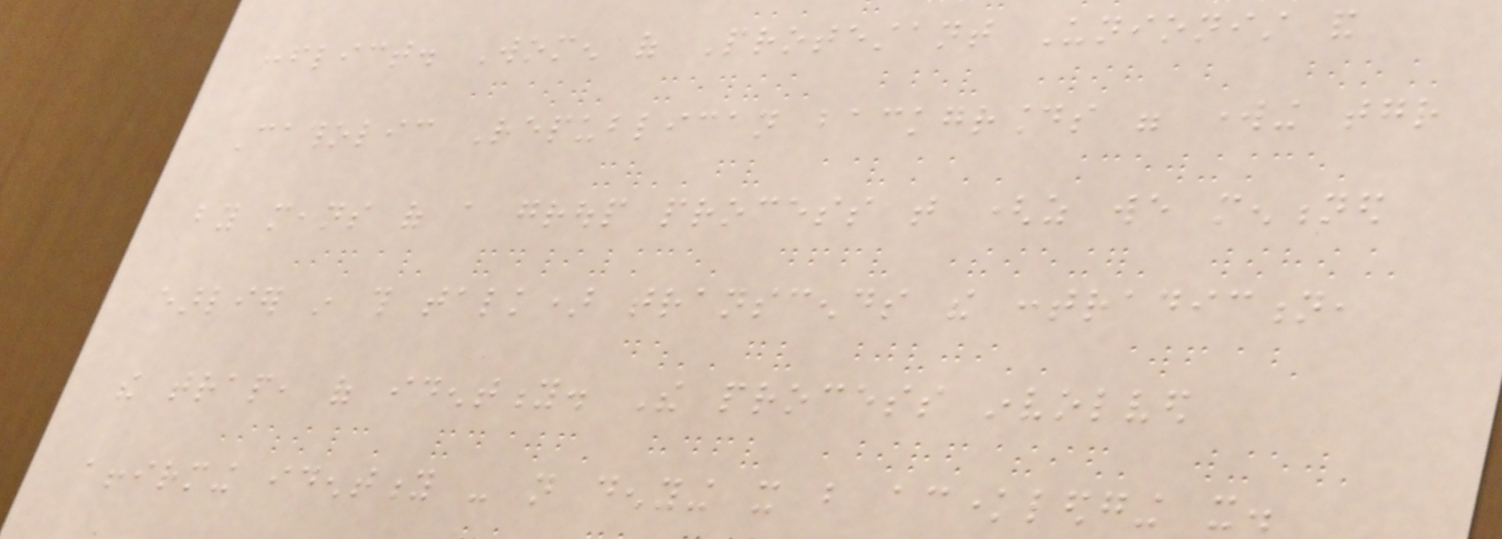conflict. Women of Protestant Unionist and
Catholic Republican backgrounds were working together
by means of a group process that (as we mentioned
earlier in this talk) transcends the contradiction,
the trap, of identity. The process involved
affirming identity - not denying it but acknowledging it.
